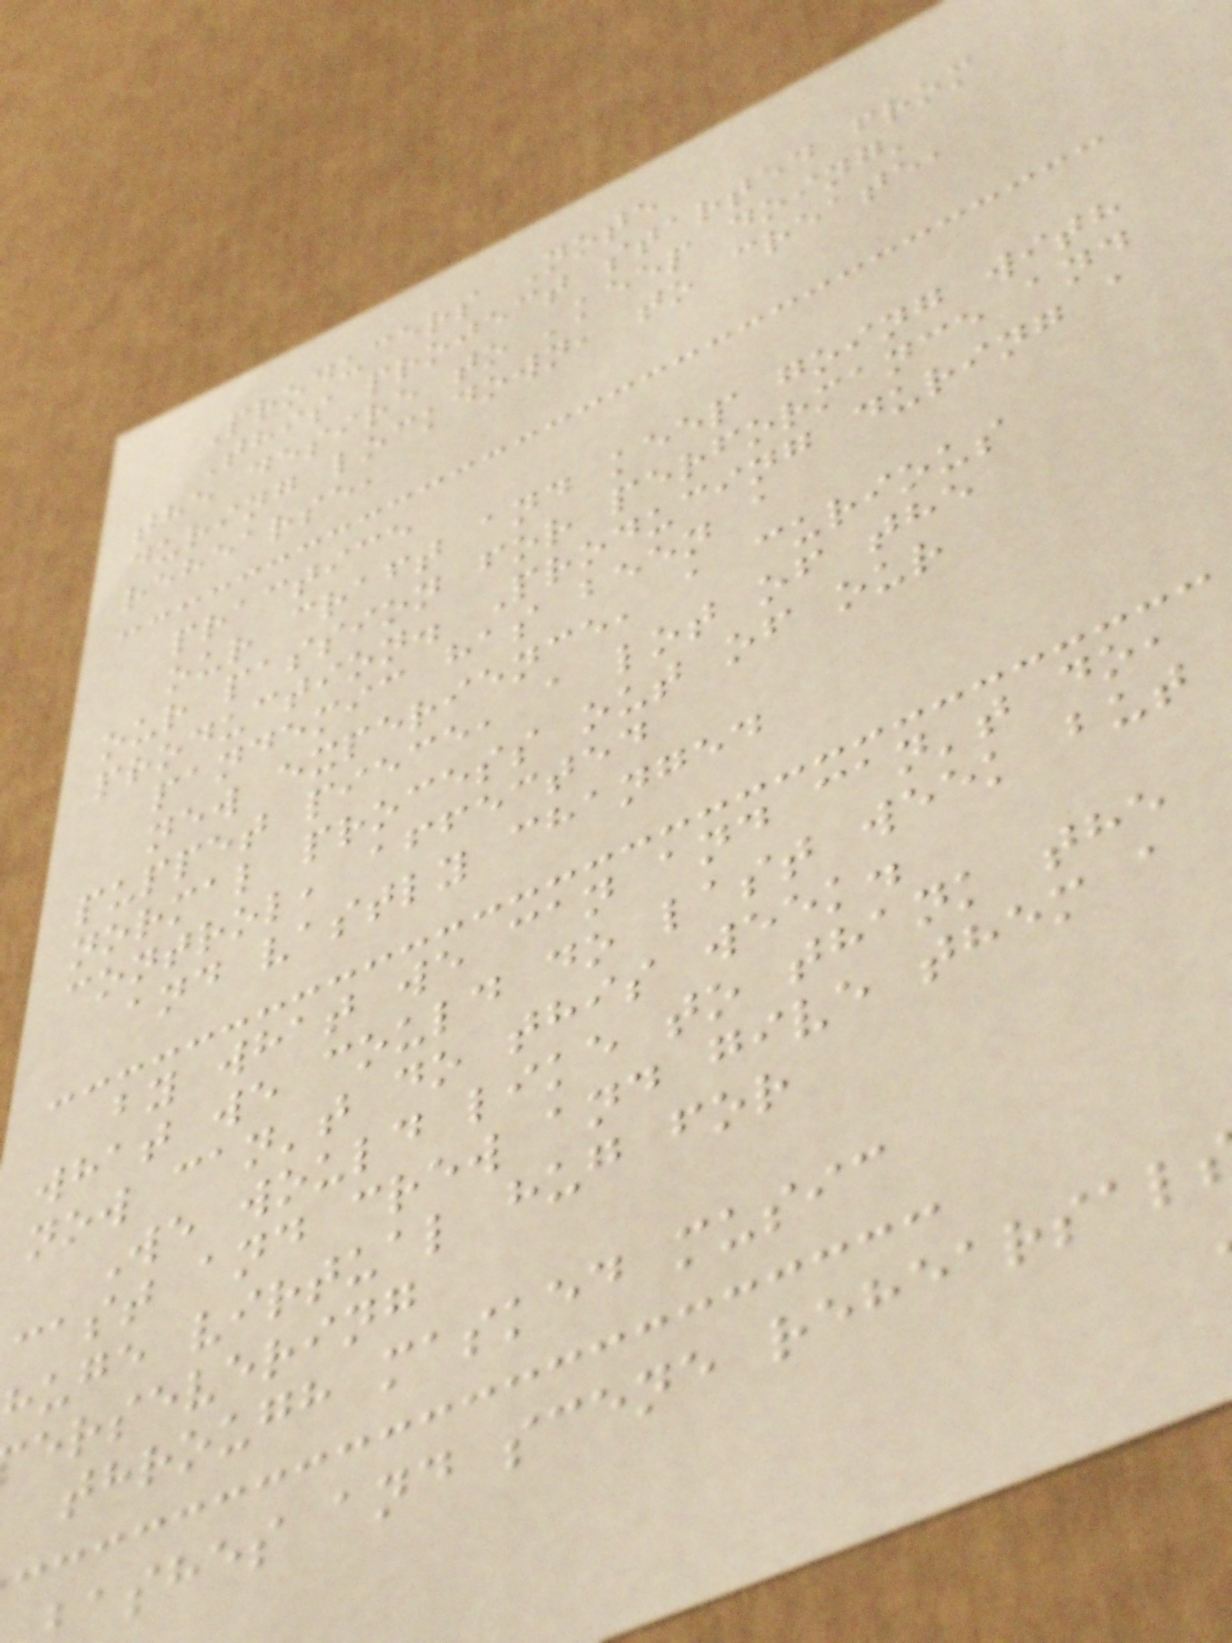Producers Note
This project started from
the desire to 'keep doing'
during lockdown, to create,
rehearse,
practice
our craft and keep going with
our passion for performance and
production. Producing during a
pandemic has been a
new experience, a curious
puppet piece, a lot of the
normal process out of our
control, affected
and vastly changed
by what we can and can't do,
what we could do last week but
now can't do this week.
We would like to thank the
cast and crew and give them a
huge virtual hug for
ersevering
through masked music
ashes and scene rehearsal
